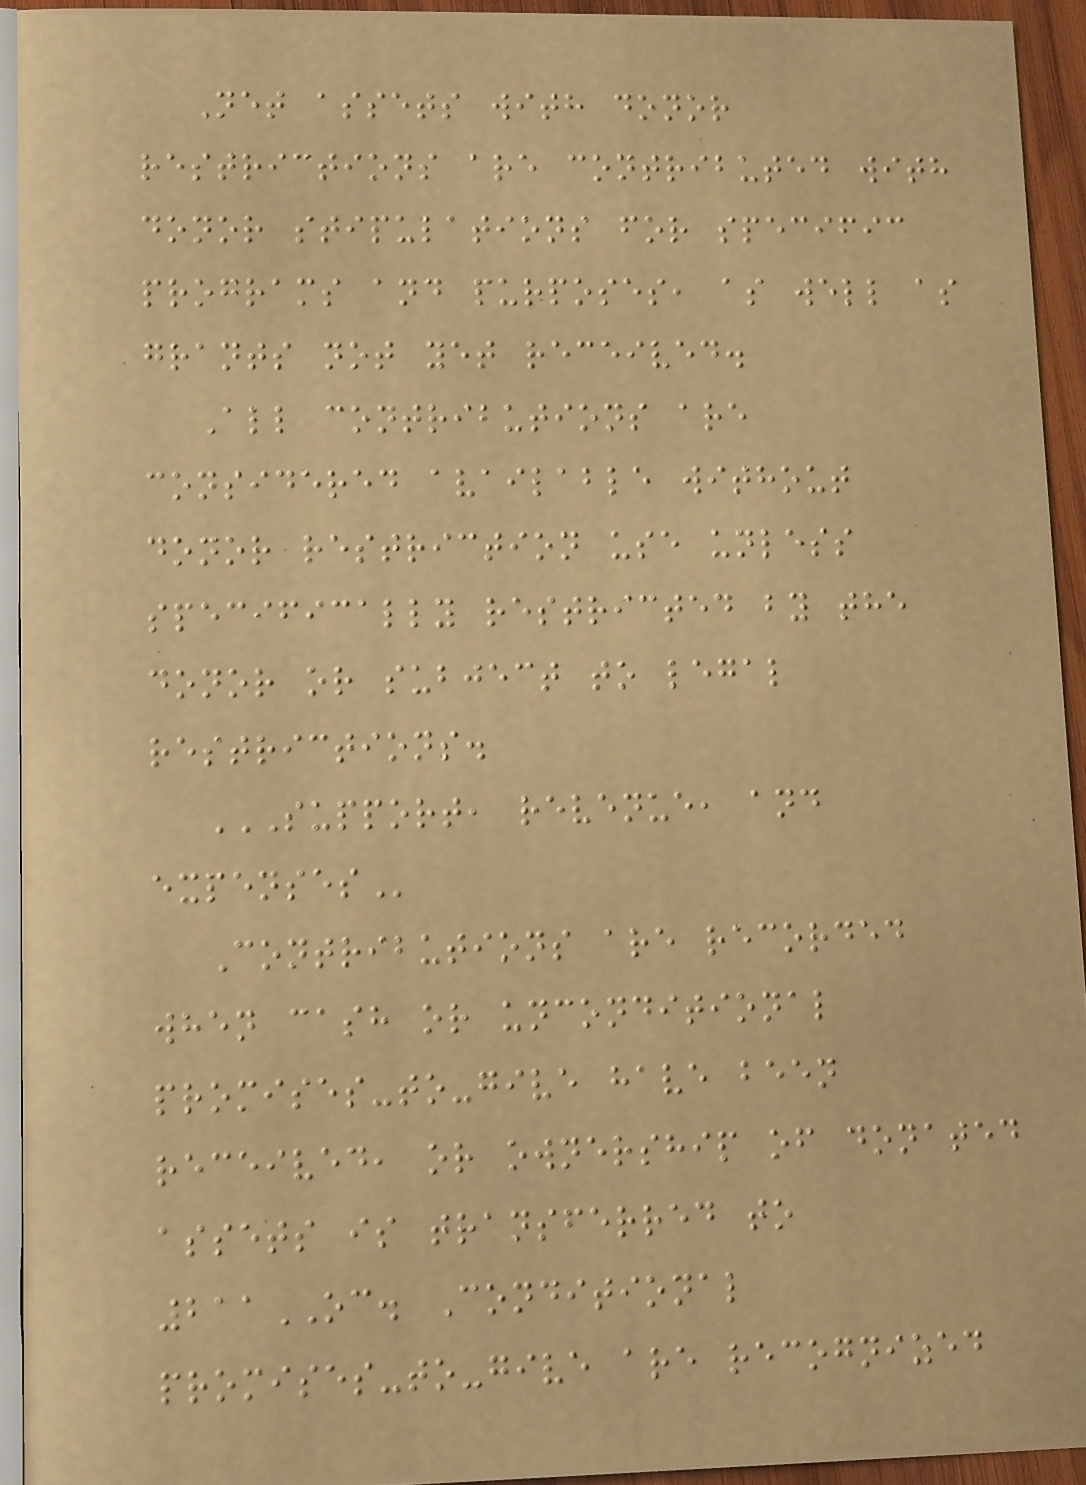Net assets with donor
restrictions are contributed with
donor stipulations for specific
programs and purposes, as well as
grants not yet received.
All contributions are
considered available without
donor restriction use unless
specifically restricted by the
donor or subject to legal
restrictions.
SUPPORT, REVENUE, AND
EXPENSES
Contributions are recorded
when cash or unconditional
promises-to-give have been
received, or ownership of donated
assets is transferred to
211OC. Conditional
promises-to-give are recognized
